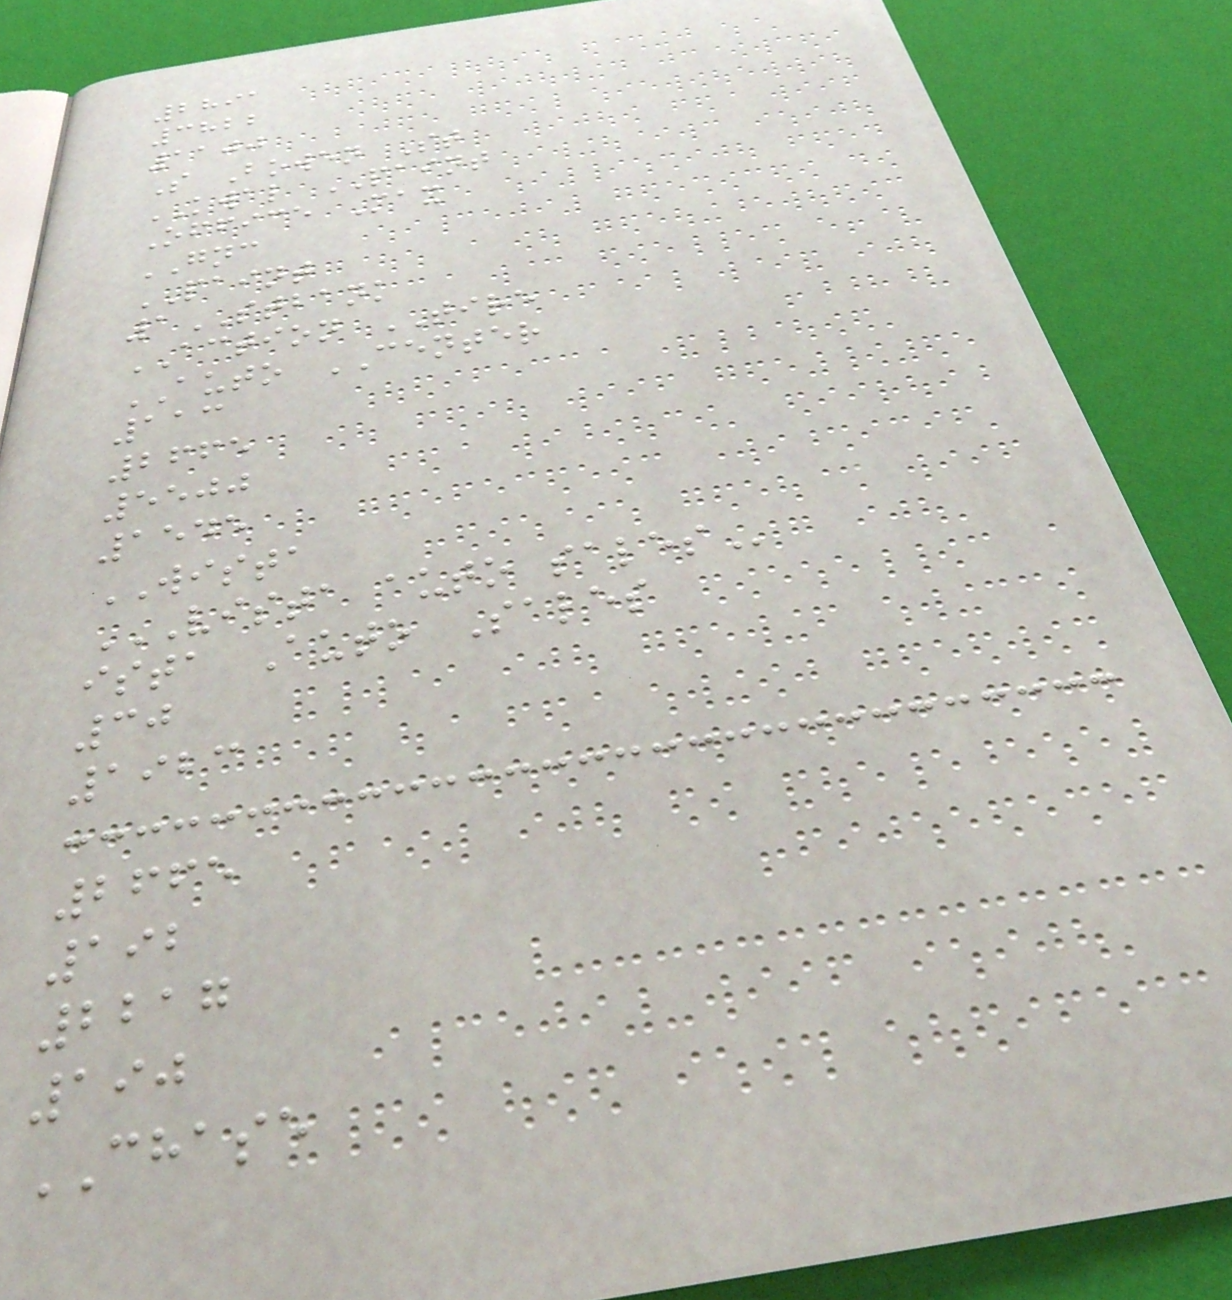2891
3822
1100
S Bowen St
KWAL PAINT
Office Max
GNC
PAINT
1STBANK
ACTION TIRE
AUTO CENTER
113
2665
5500
1545
WISTA
VISTA AUTO SALES
ista Auto Sales
30
1923
2665
192
2217
190
CHASE
